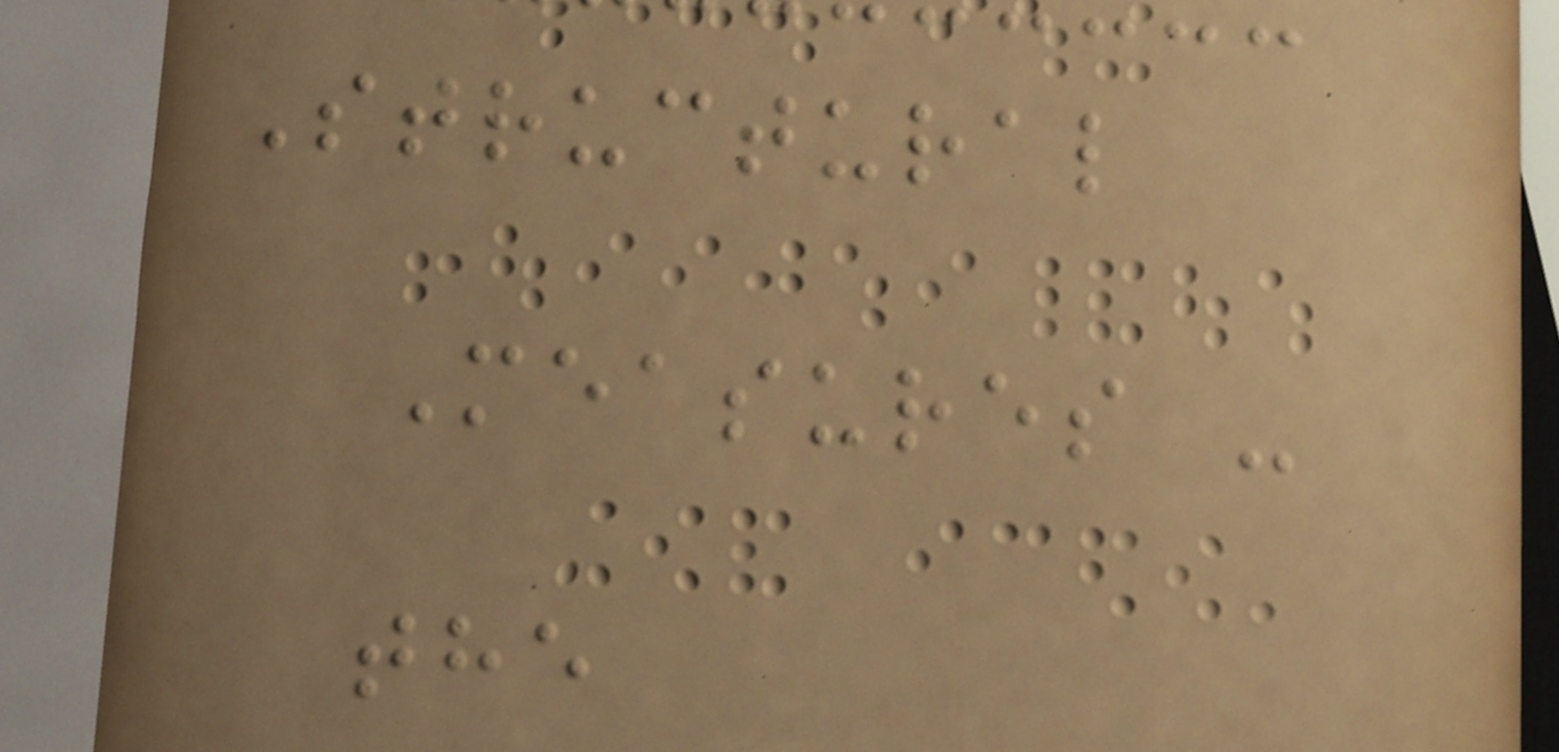Structural
Measures -
the
